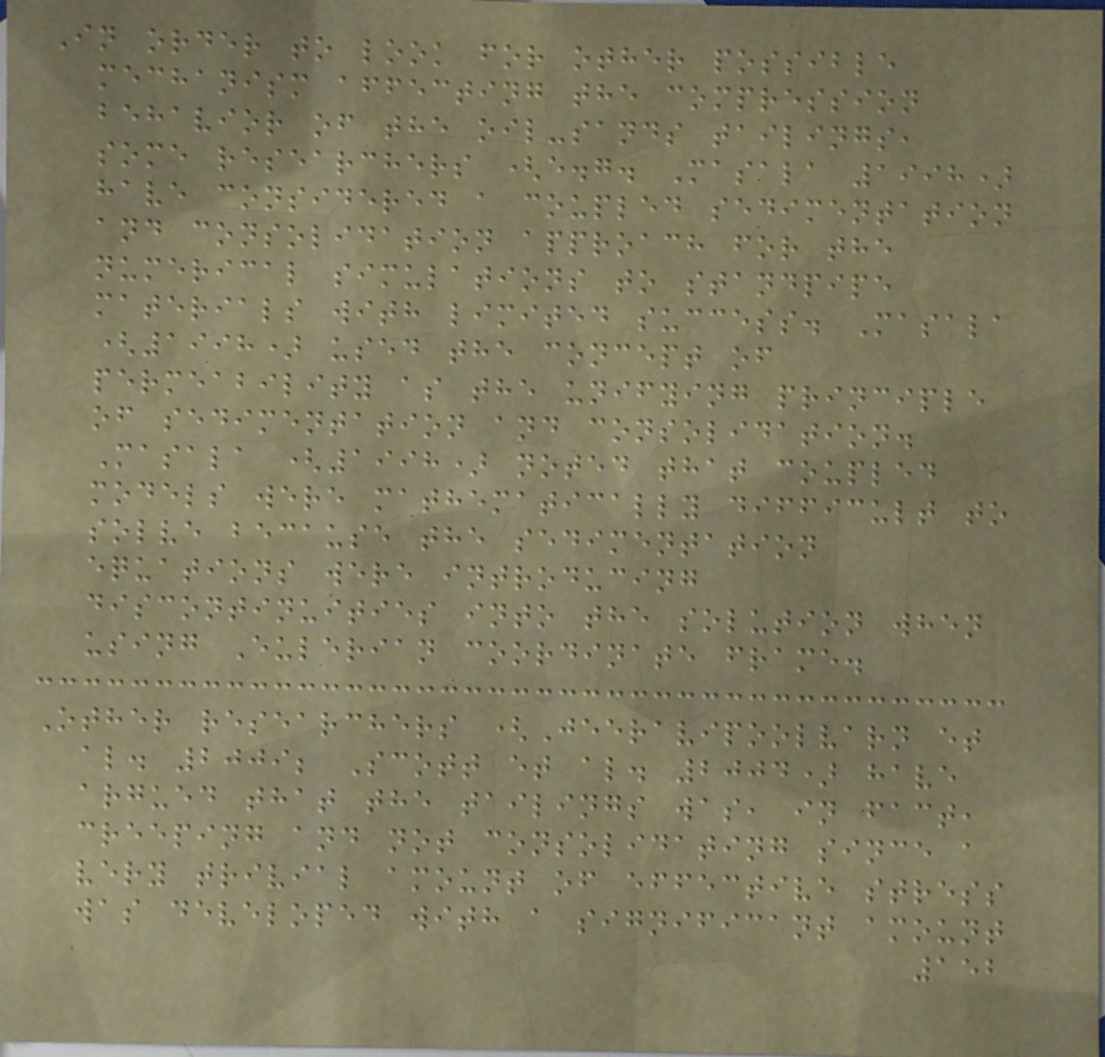In order to look for other possible
mechanism affecting the compression
behavior of the oil-sands tailings,
some researchers (e.g. Masala 1998)
have considered a coupled sedimentation
and consolidation approach for the
numerical simulations to standpipe
materials with limited success. Masala
(1998) used the concept of
permeability as the unifying principle
of sedimentation and consolidation.
Masala (1998) noted that coupled
models were mathematically difficult to
solve because the sedimentation
equations were introducing
discontinuities into the solution when
using Eulerian coordinate frame.
Other researchers (Jeeravipoolvarn et
al. 2009; Scott et al. 2004) have
argued that the tailings was, in fact,
creeping and not consolidating since a
very trivial amount of effective stress
was developed with a significant amount
152
